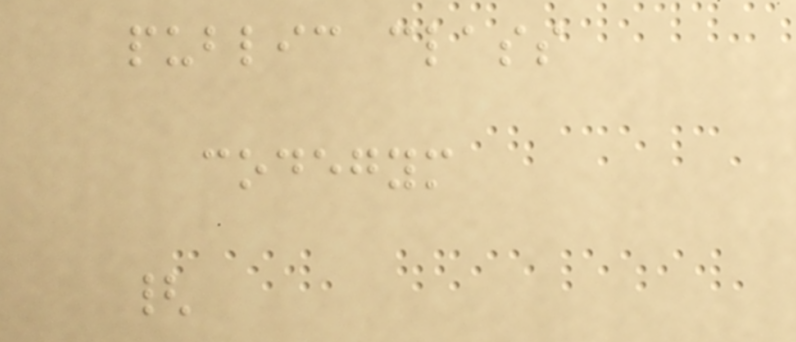public class
codegym
{
